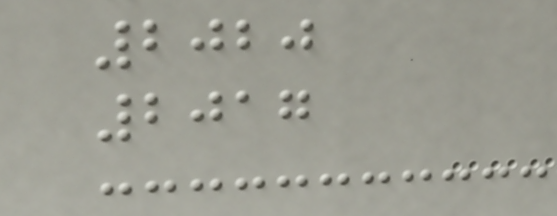2020
2017
